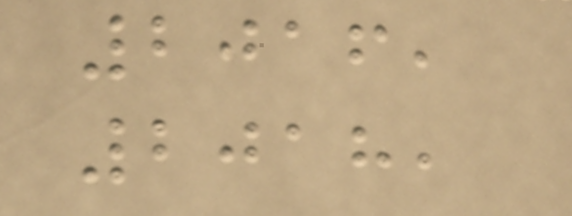2016,
2018,
